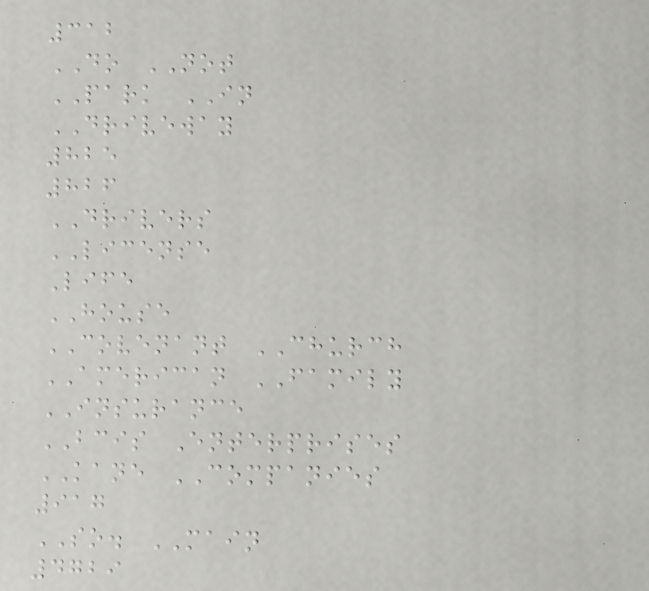312
DO NOT
PARK IN
DRIVEWAY
825
826
DRIVERS
LICENSE
Life
HOUSE
COVENANT CHURCH
AMERICAN FAMILY
INSURANCE
BCIS Enterprises
KANE COMPANIES
917
SO. MAIN
4729
